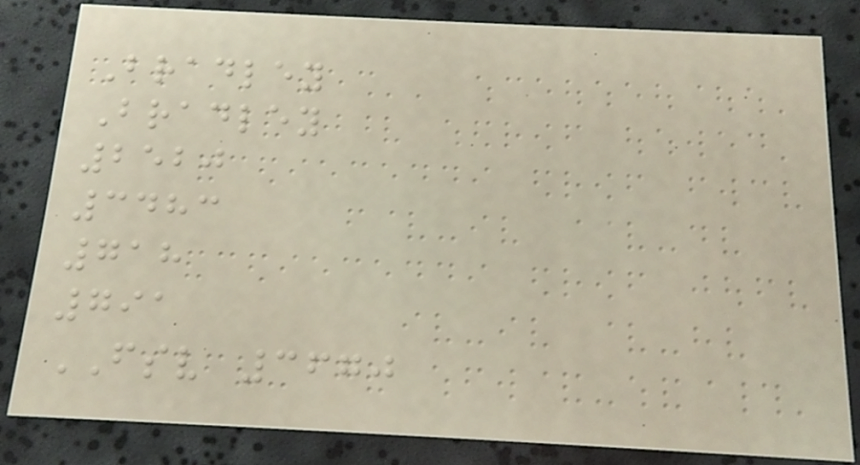Bradley
Bradley
2520
3483
718
791
FSV 3670
